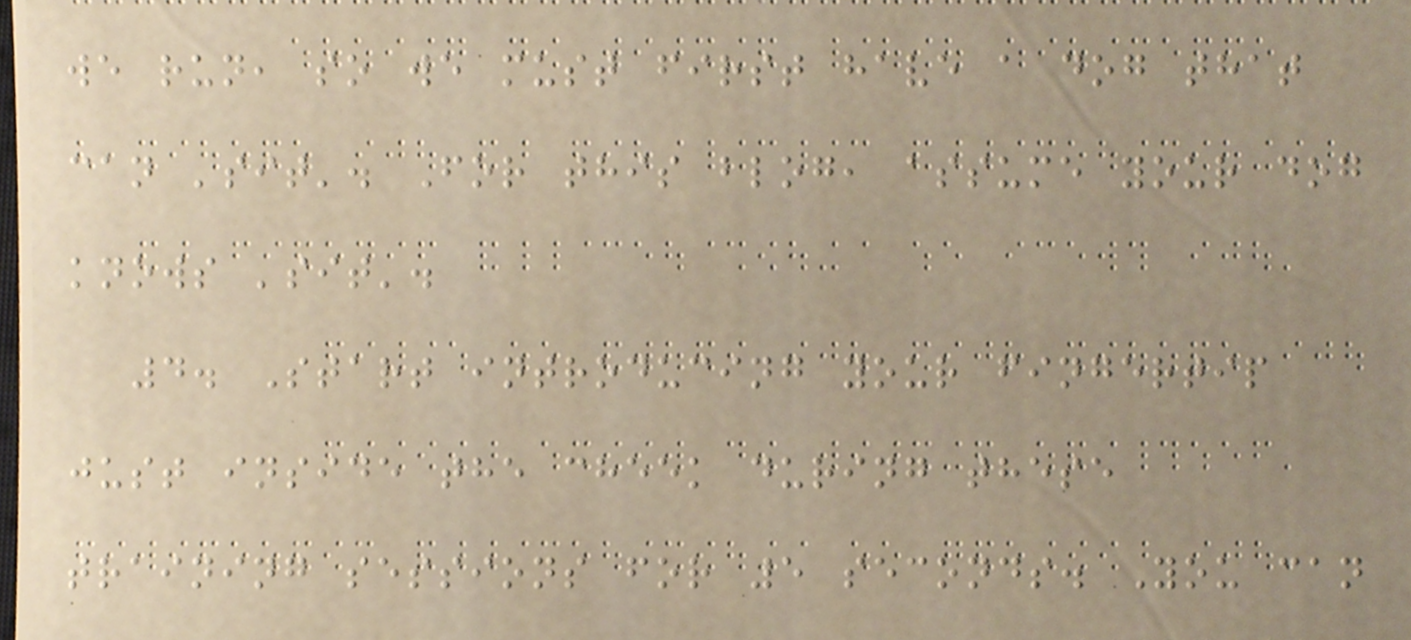we run, so we must first have a dog that
can 'sit'. For this blog, assume your dog
knows 'sit'.
4. Start introducing your fingertip
just inside the cheek during these
training sessions for 5 seconds. You can
